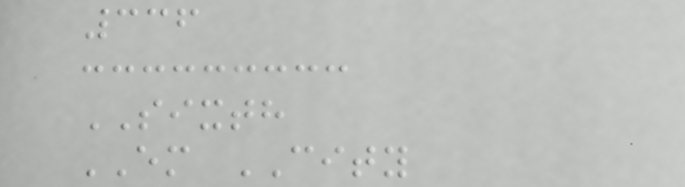336
SIXTH
EM CITY
